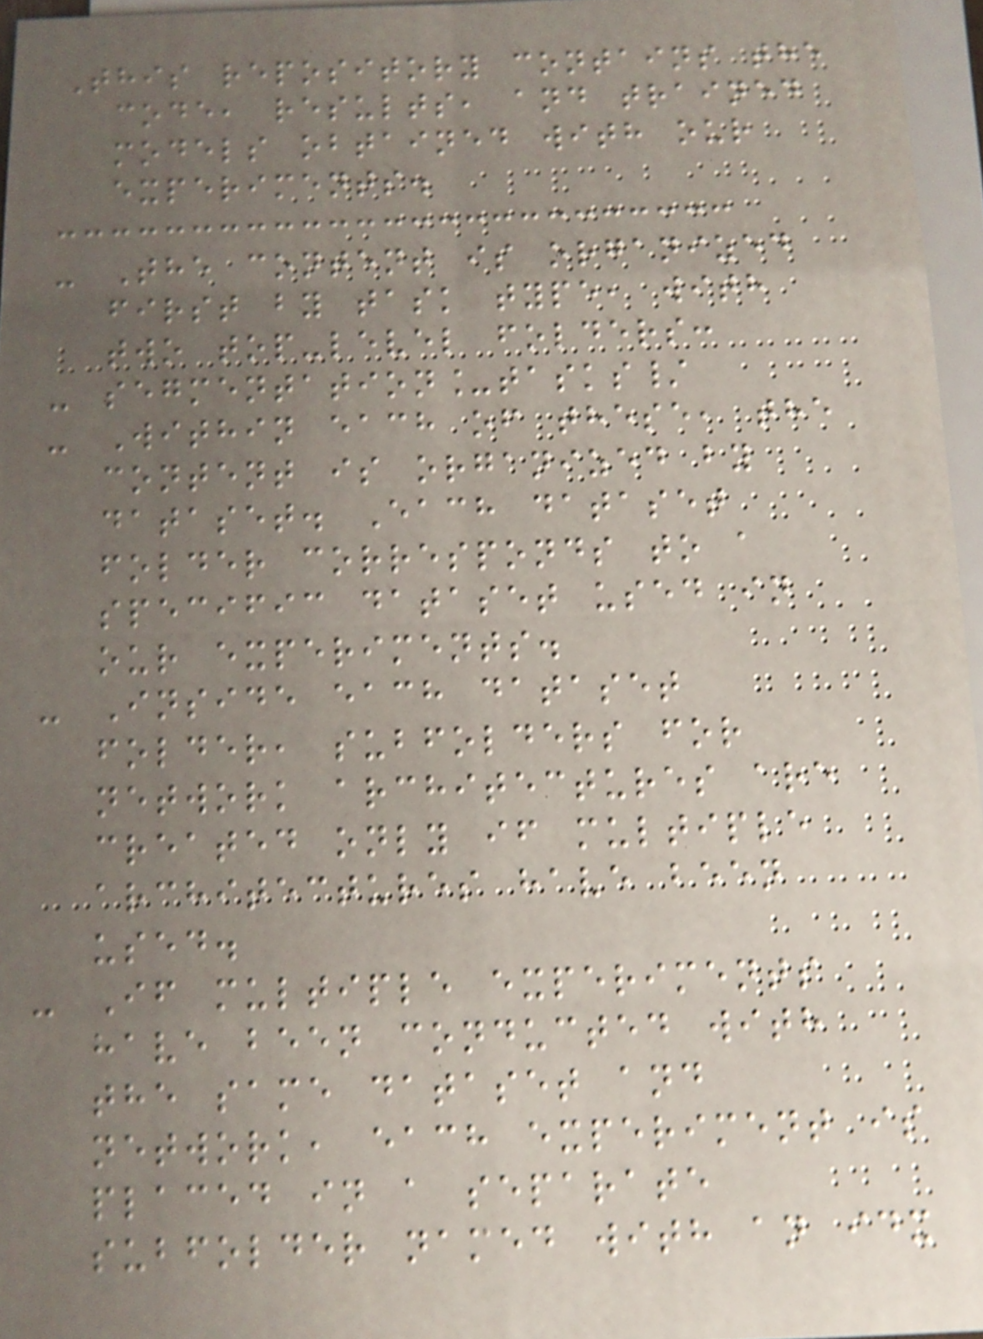This repository contains the
code, results, and trained
models obtained with our
experiments.
- The content is organized
first by task type, with
two top-level folders:
- segmentation_tasks/
- Within each of these, the
content is organized by
dataset. Each dataset
folder corresponds to a
specific dataset used in
our experiments.
- Inside each dataset
folder, subfolders for
network architectures are
created only if multiple
architectures have been
used.
- If multiple experiments
have been conducted with
the same dataset and
network, each experiment is
placed in a separate
subfolder named with an idx
